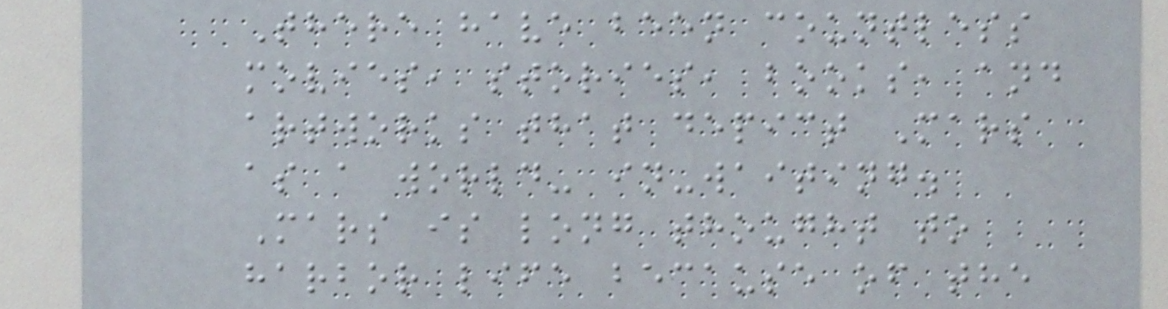There have been countless
movies, stories, books, and
artworks that depict Mars
as a world- in-waiting.
Mars is long thought to
harbor life because of the
